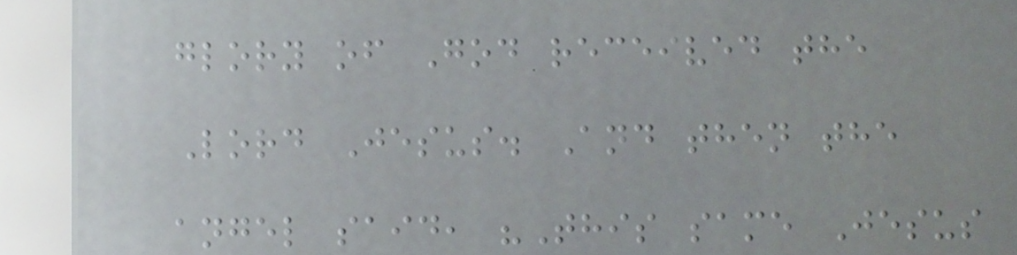glory of God received the
Lord Jesus. And then the
angel said, "This same Jesus
